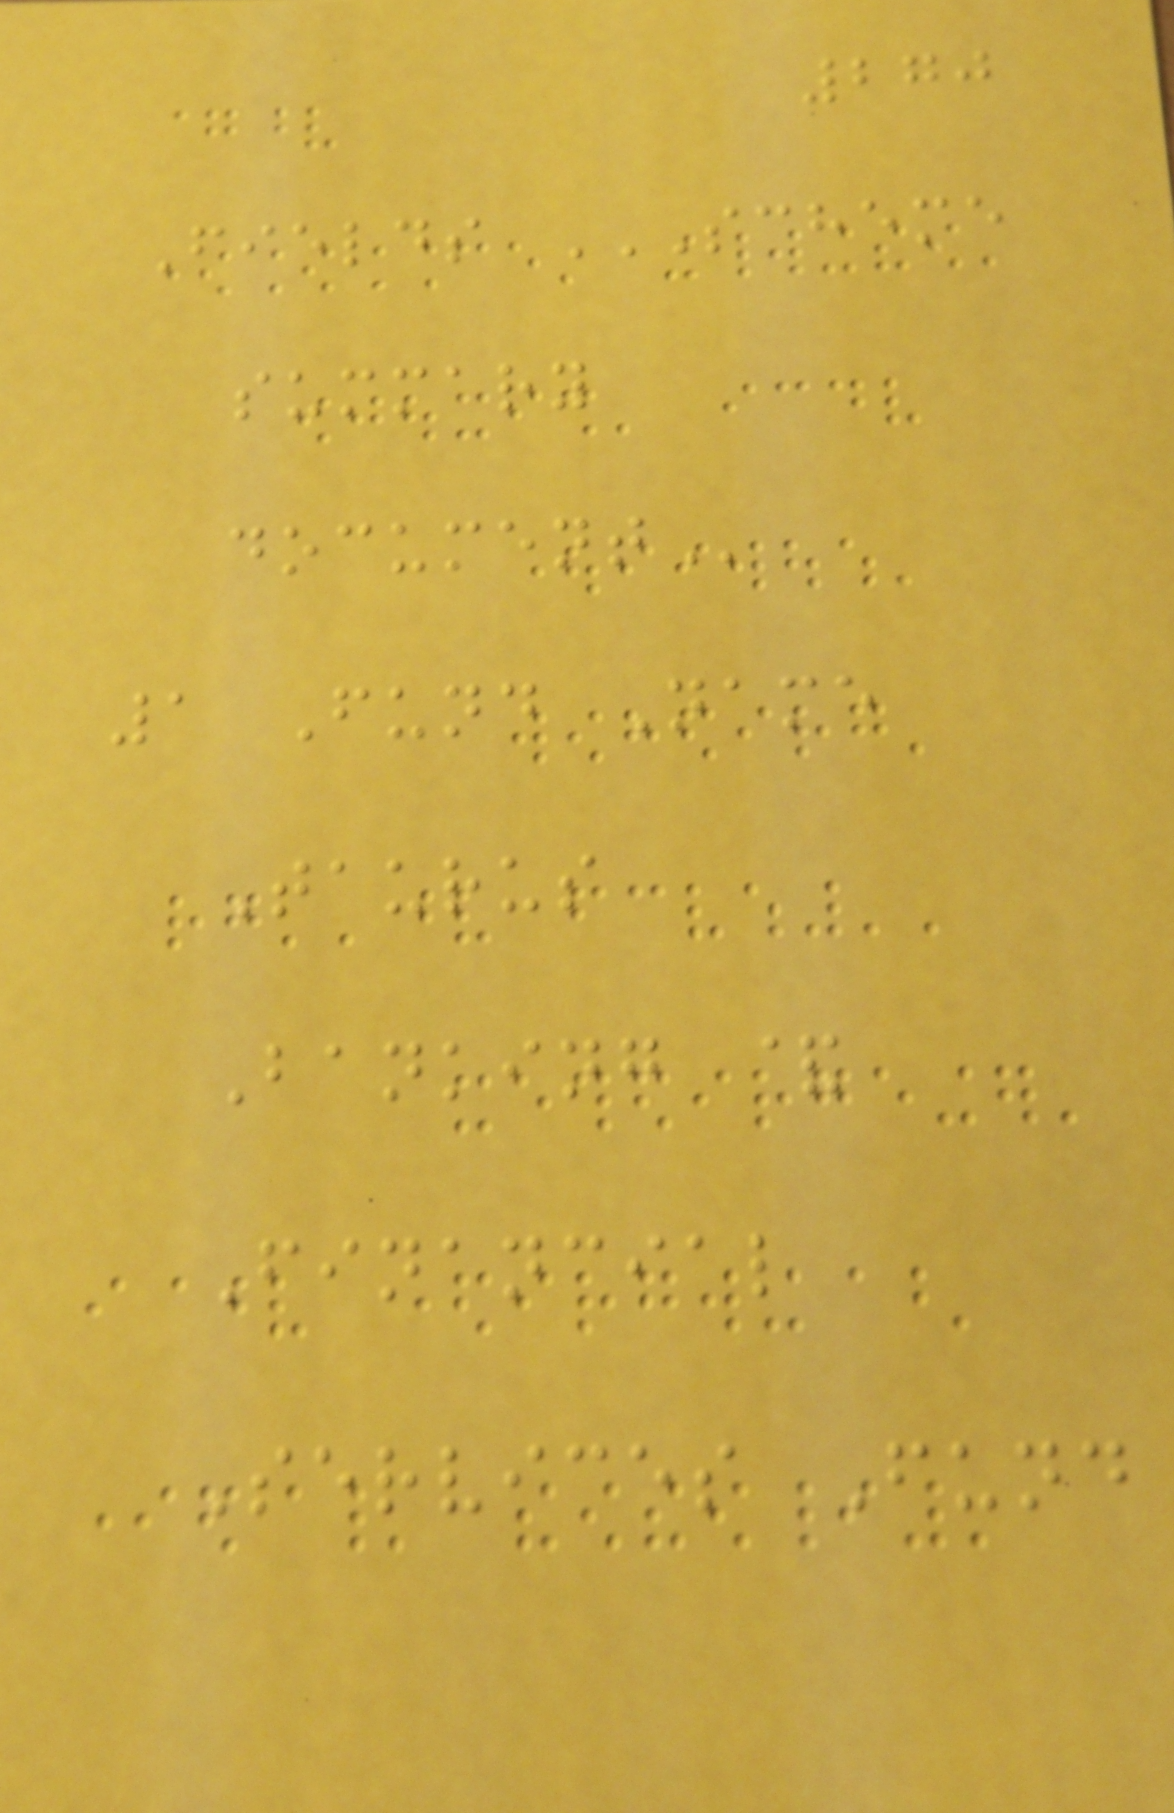270
Fields SCHEME
SUMMARY
DOCUMENT
1 Fund Name
Taurus
Banking &
Financial
Services Fund
